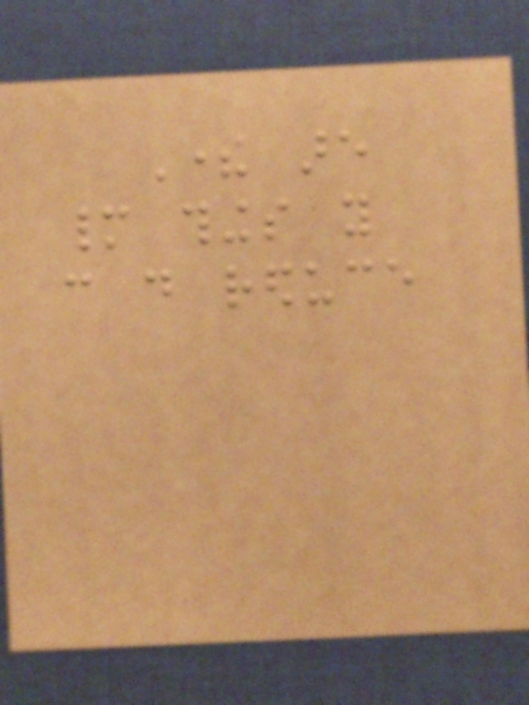There are
many things you
can do reduce
